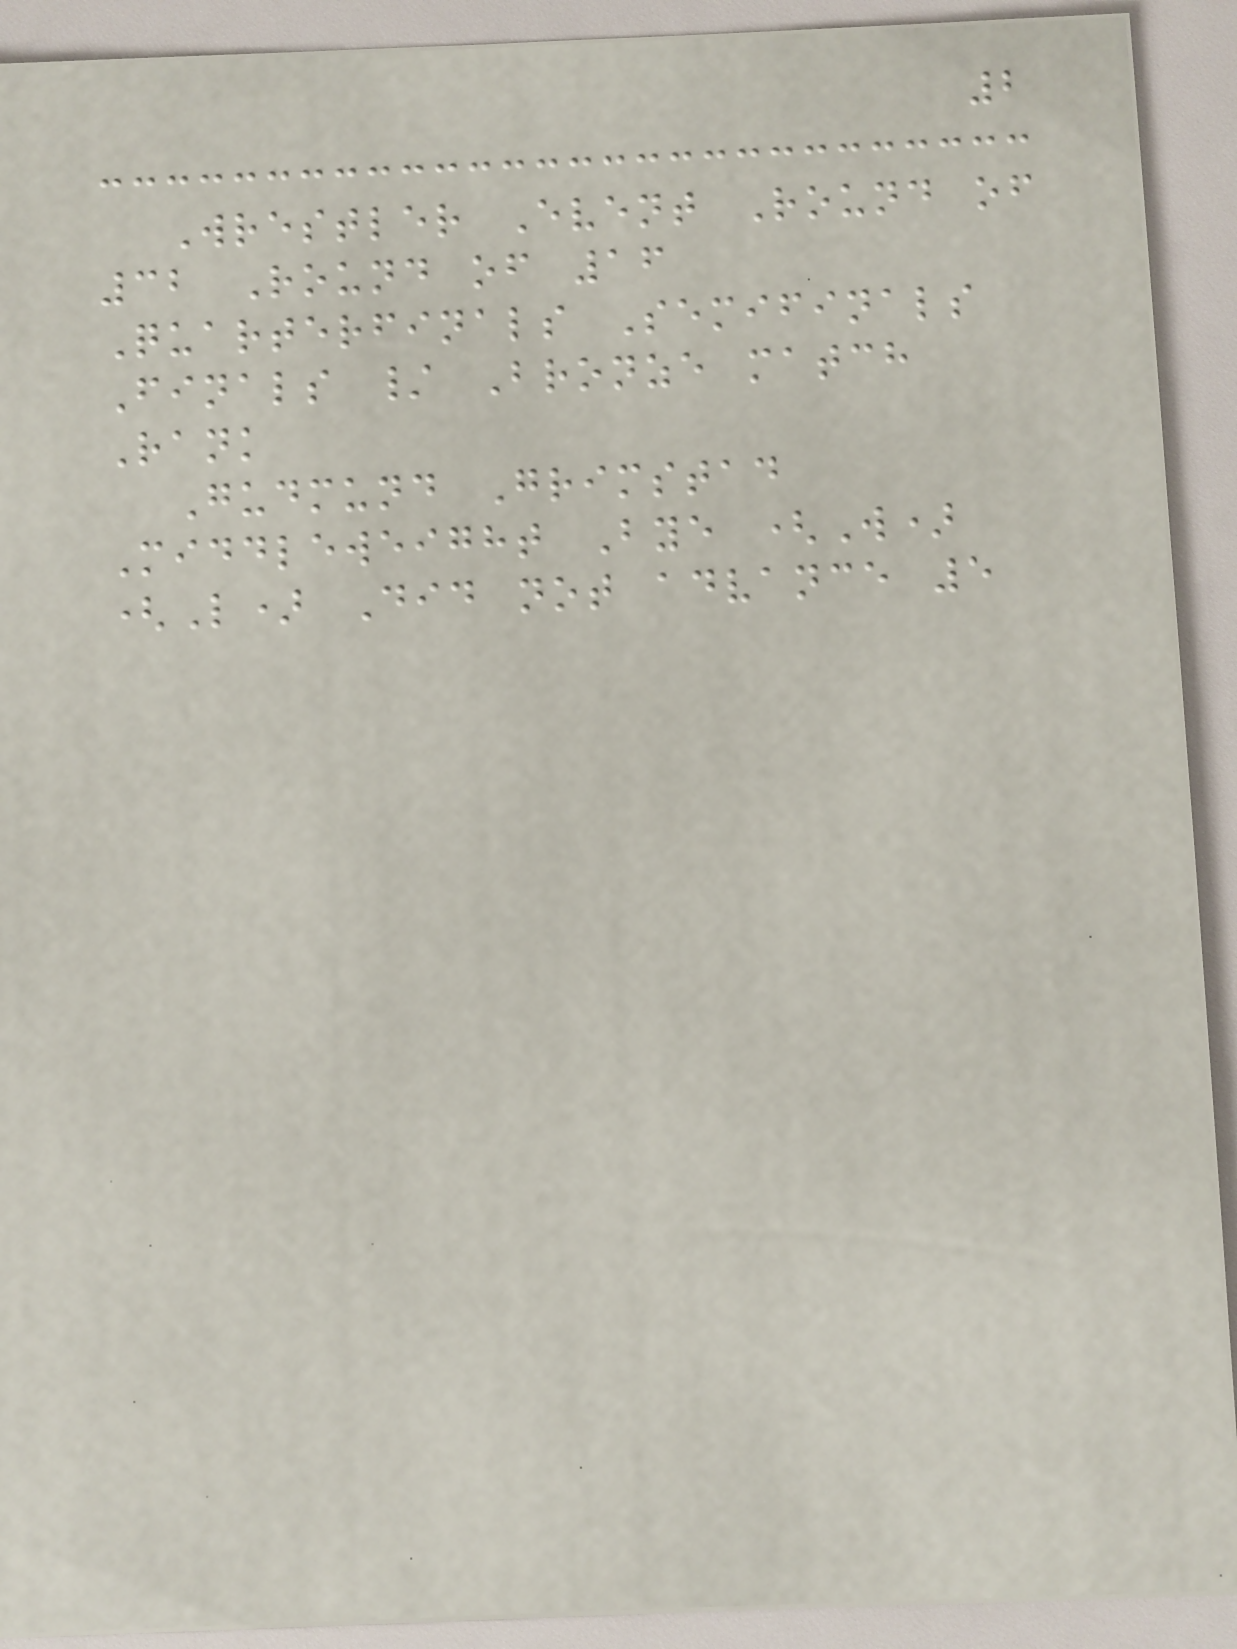2
Wrestler Event Round of
32 Round of 16
Quarterfinals Semifinals
Finals / Bronze match
Rank
Gudmund Grimstad
Middleweight Bye (W)
(L) Did not advance 5
